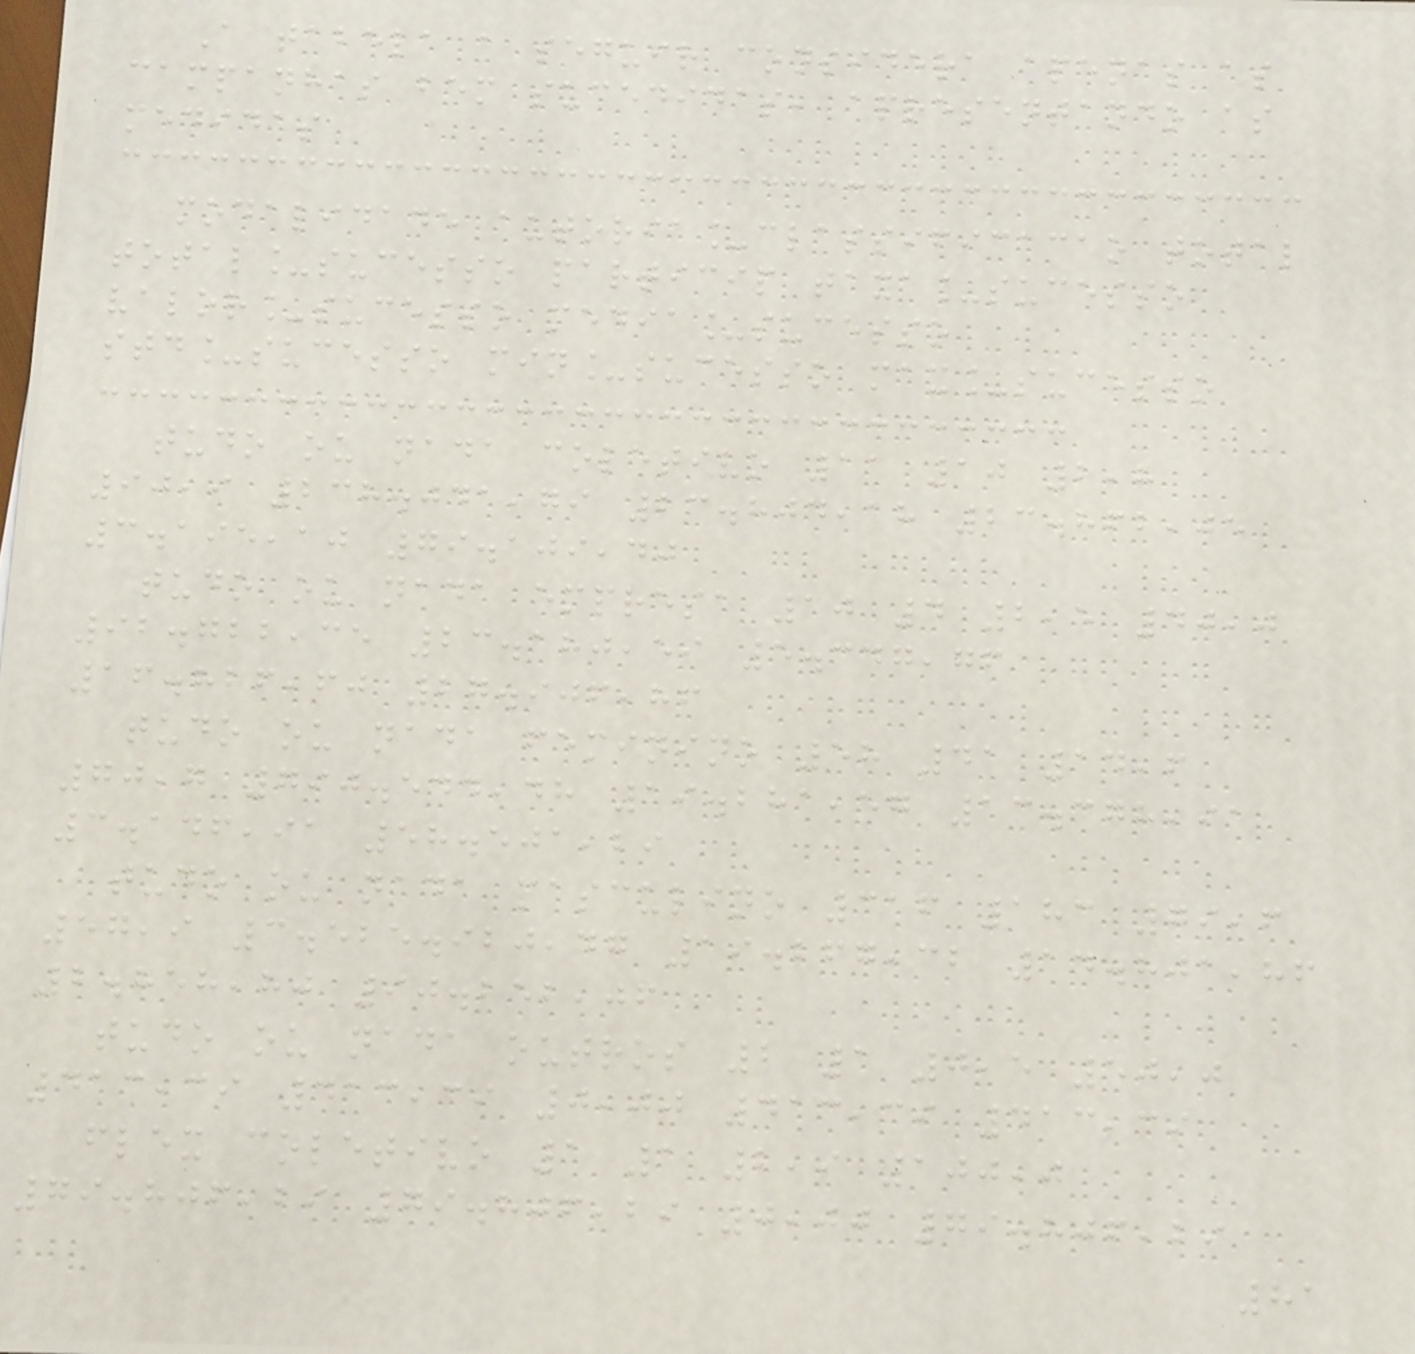A tabela a seguir considera apenas as
campanhas bem sucedidas, apresentando as
medidas
modalidade autoria_classificacao total
total_sucesso particip taxa_sucesso
valor_sucesso media_sucesso
std_sucesso min_sucesso max_sucesso
tudo ou nada coletivo 11 10 2,8
90,9 238.041,79 23.804,18 23.862,05
3.195,10 79.109,40
tudo ou nada empresa 10 4 2,5 40,0
92.722,35 23.180,59 5.347,76
16.826,60 27.906,86
tudo ou nada feminino 58 41 14,6
70,7 790.544,48 19.281,57 13.378,91
3.146,91 58.501,29
tudo ou nada masculino 316 183 79,6
57,9 3.525.920,47 19.267,32 14.801,86
2.858,80 90.252,06
tudo ou nada outros 2 1 0,5 50,0
413,39 413,39 0,00 413,39 413,39
flex coletivo 1 1 2,9 100,0
79.806,29 79.806,29 0,00 79.806,29
81
